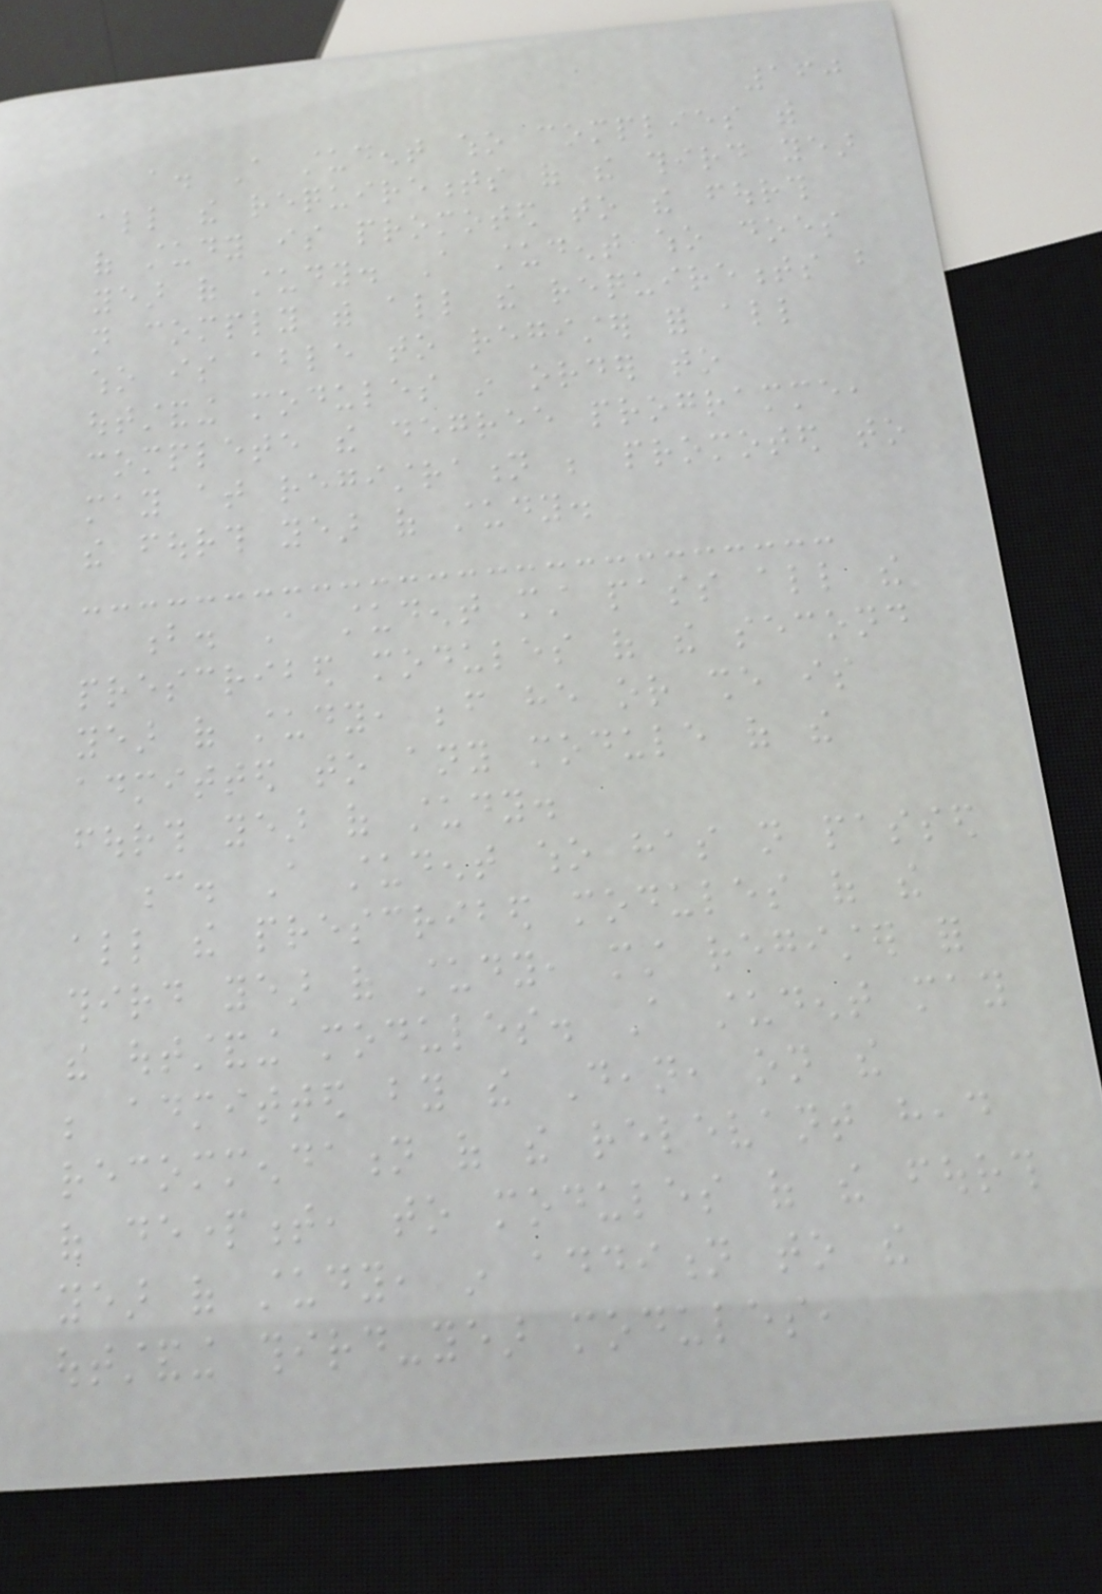160
a. A student who complies with
all the requirements of the third year
of study is promoted to the fourth
year of study. A student who does
not comply with all the requirements but
who is able to register for all
outstanding modules in order to
complete the degree programme,
may at registration be promoted to
the fourth year of study.
b. A student must pass all the
prescribed modules of the second
year of study, before he or she is
admitted to any module of the
fourth year of study.
c. A student who has not passed
all the prescribed modules of the
third year of study, must register for
the outstanding modules. A student may
be admitted by the Dean, on the
recommendation of the relevant head
of department, to modules of the fourth
year of study, in addition to the
outstanding third-year modules,
